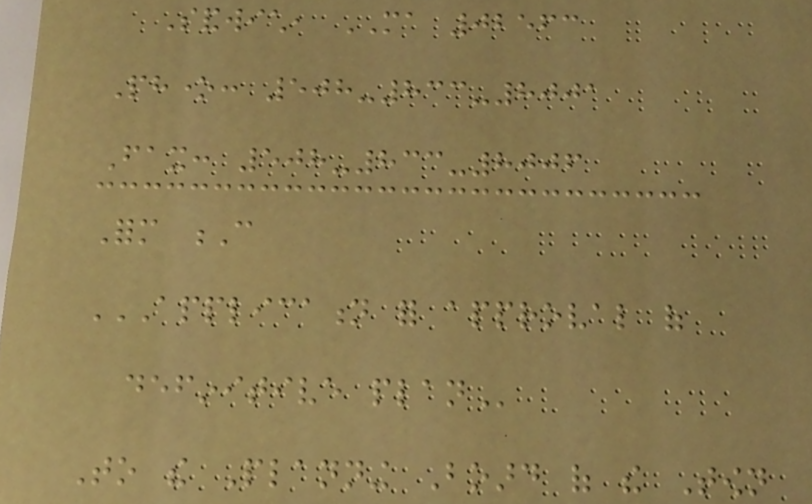Sandwich, MA 02563
Phone: 508-833-8001
Fax: 508-833-8006
Form C
APPLICATION FOR APPROVAL OF
DEFINITIVE PLAN
To the Planning Board of the Town
